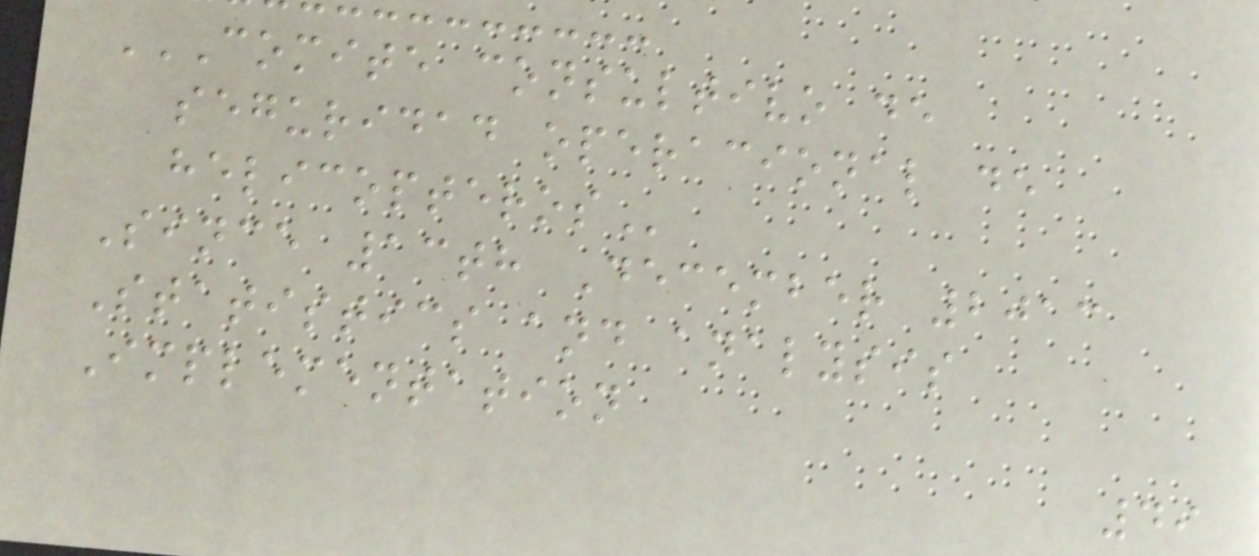COMITE CONSULTIVO DE
SEGURIDAD OPERACIONAL DE
HELICOPTEROS
Since 13th December 2013
Statistics and analysis
Implementation
49
